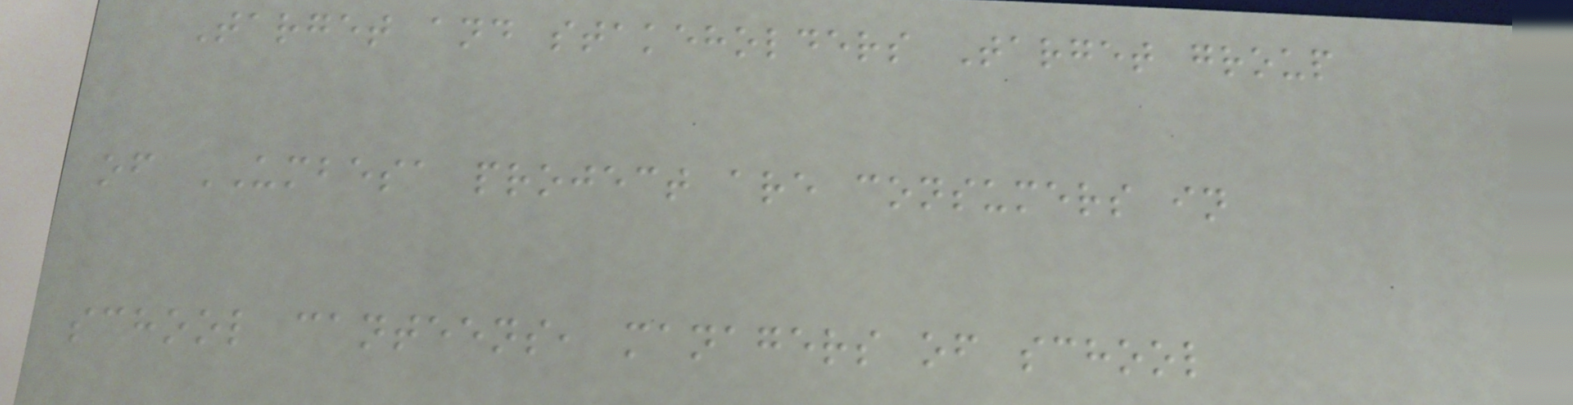Target and stakeholders Target group
of UMBESA project are consumers in
school canteens, managers of school
